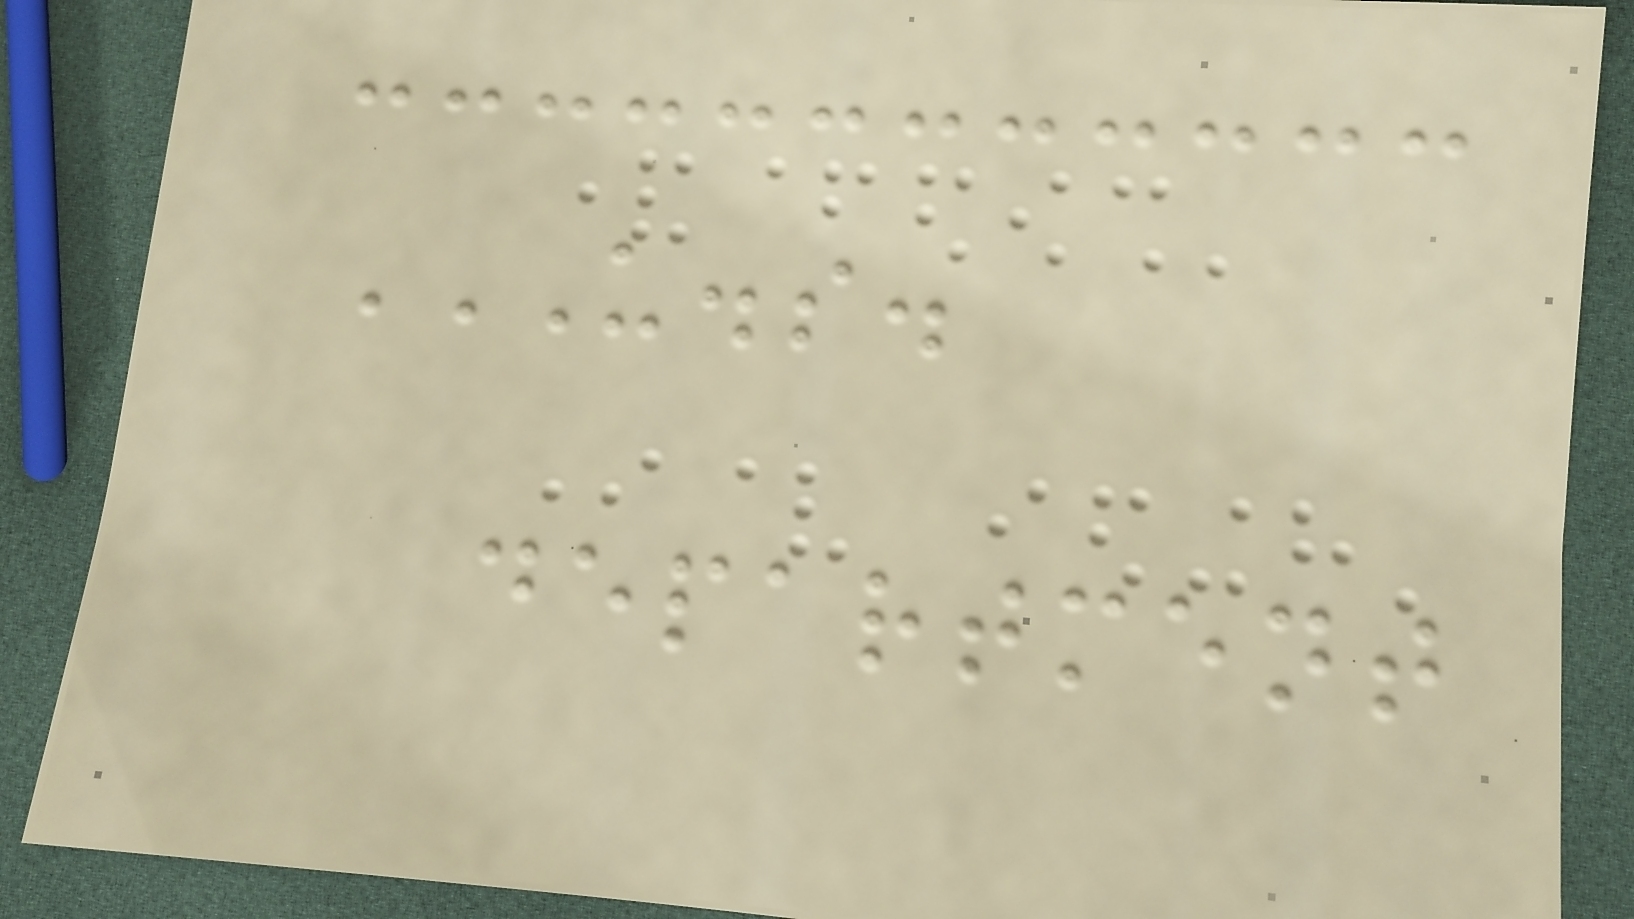U.S.
DEPARTMENT
